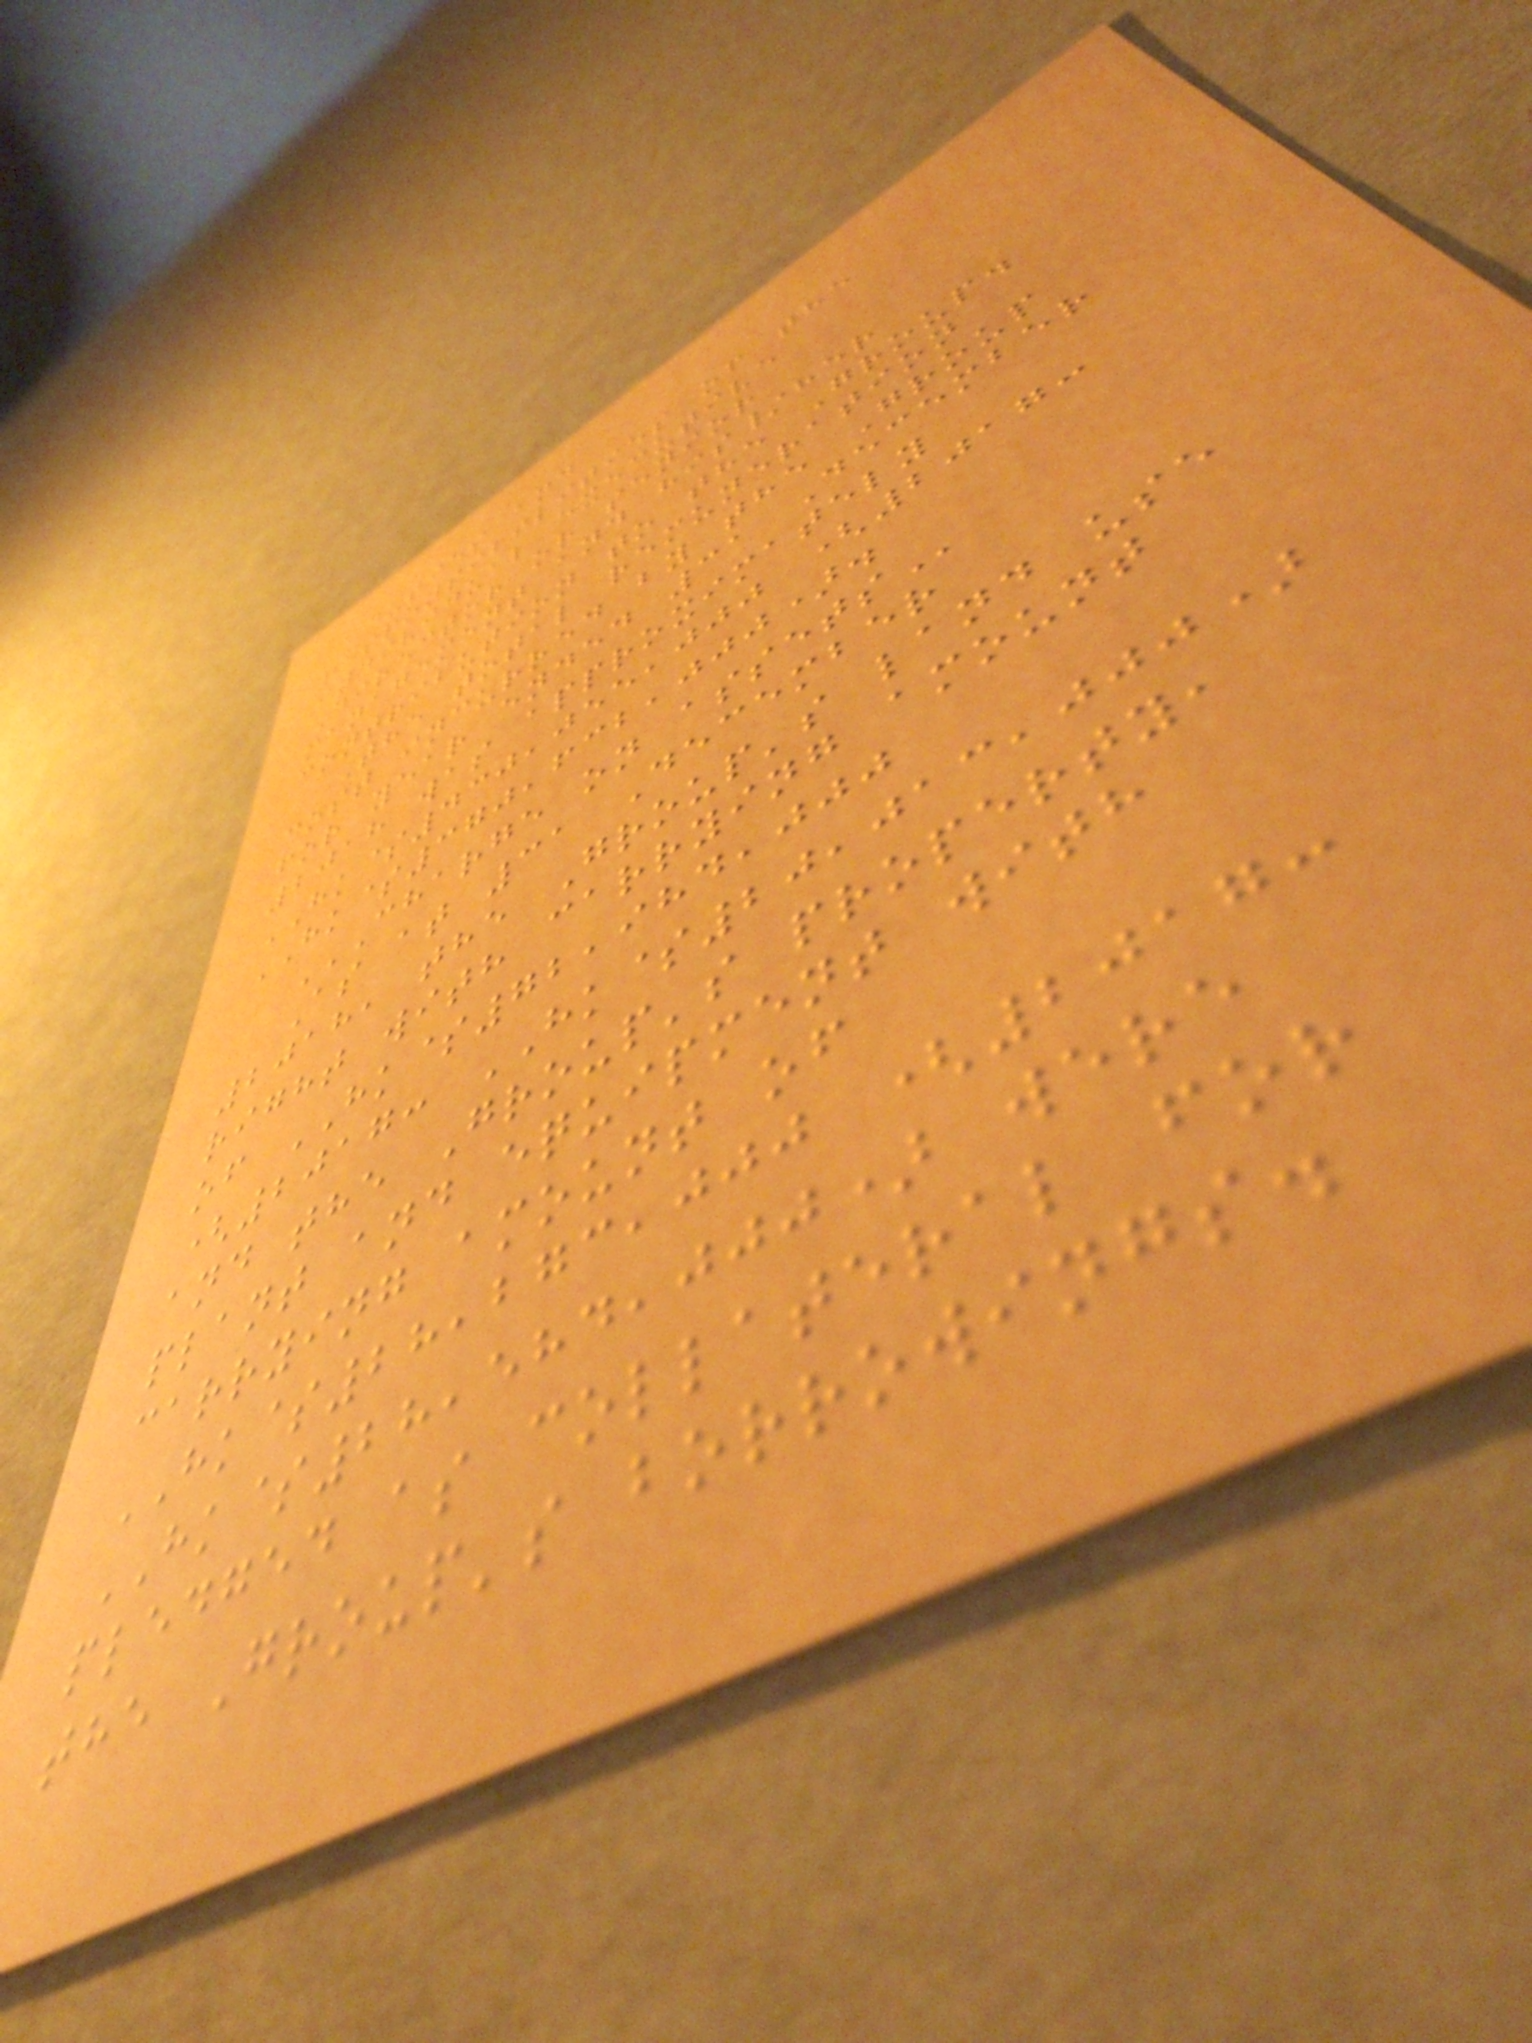duties and
responsibilities of the
individual executive
Director or senior
management and his/her
contribution to the Group.
The total remuneration
cost incurred by the Group
for year ended 31 December
2018 was approximately
HK$430,055,000 (2017:
HK$370,632,000).
CHARGE ON ASSETS
As at 31 December
2018, the Group's land use
right with carrying amount
of HK$72,984,000
(2017: HK$20,013,000)
and the Group's property,
plant and equipment with
carrying amount of
HK$28,273,000 (2017:
HK$28,584,000) were
pledged as collateral for
the Group's borrowings.
